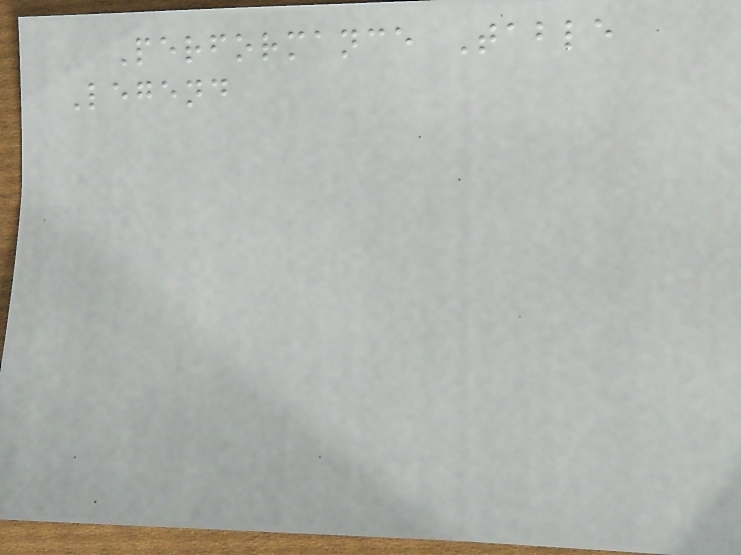Performance Table
Legend
